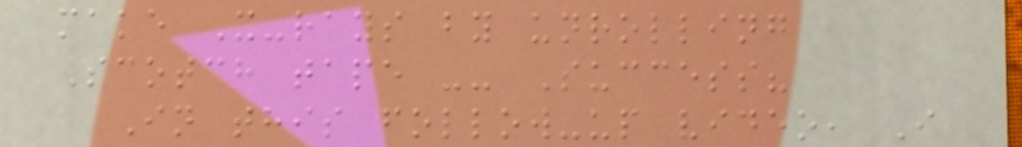make X-rays by unrolling
Scotch tape -- Success?
In this follow-up video, I
